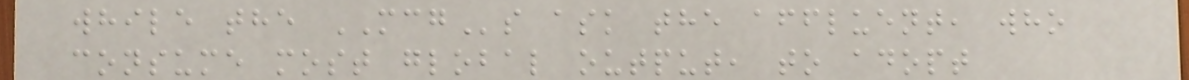while the MCGs ask the affluent, who
consume most global output, to adopt
